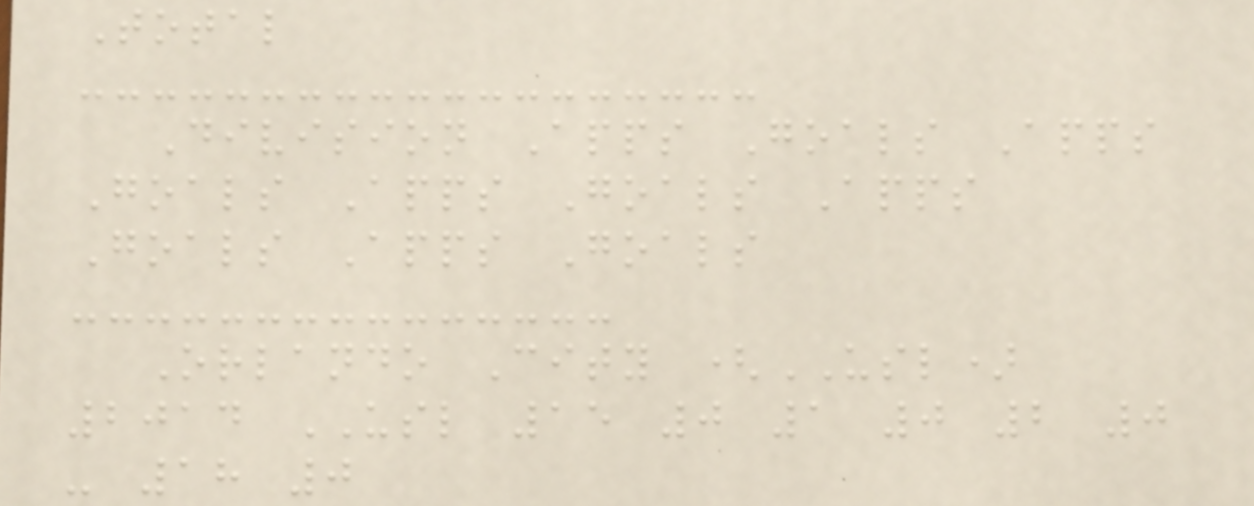Total
Division Apps Goals Apps
Goals Apps Goals Apps
Goals Apps Goals
Orlando City (USL)
2014 USL 15 0 1 0 2 0
- 18 0
